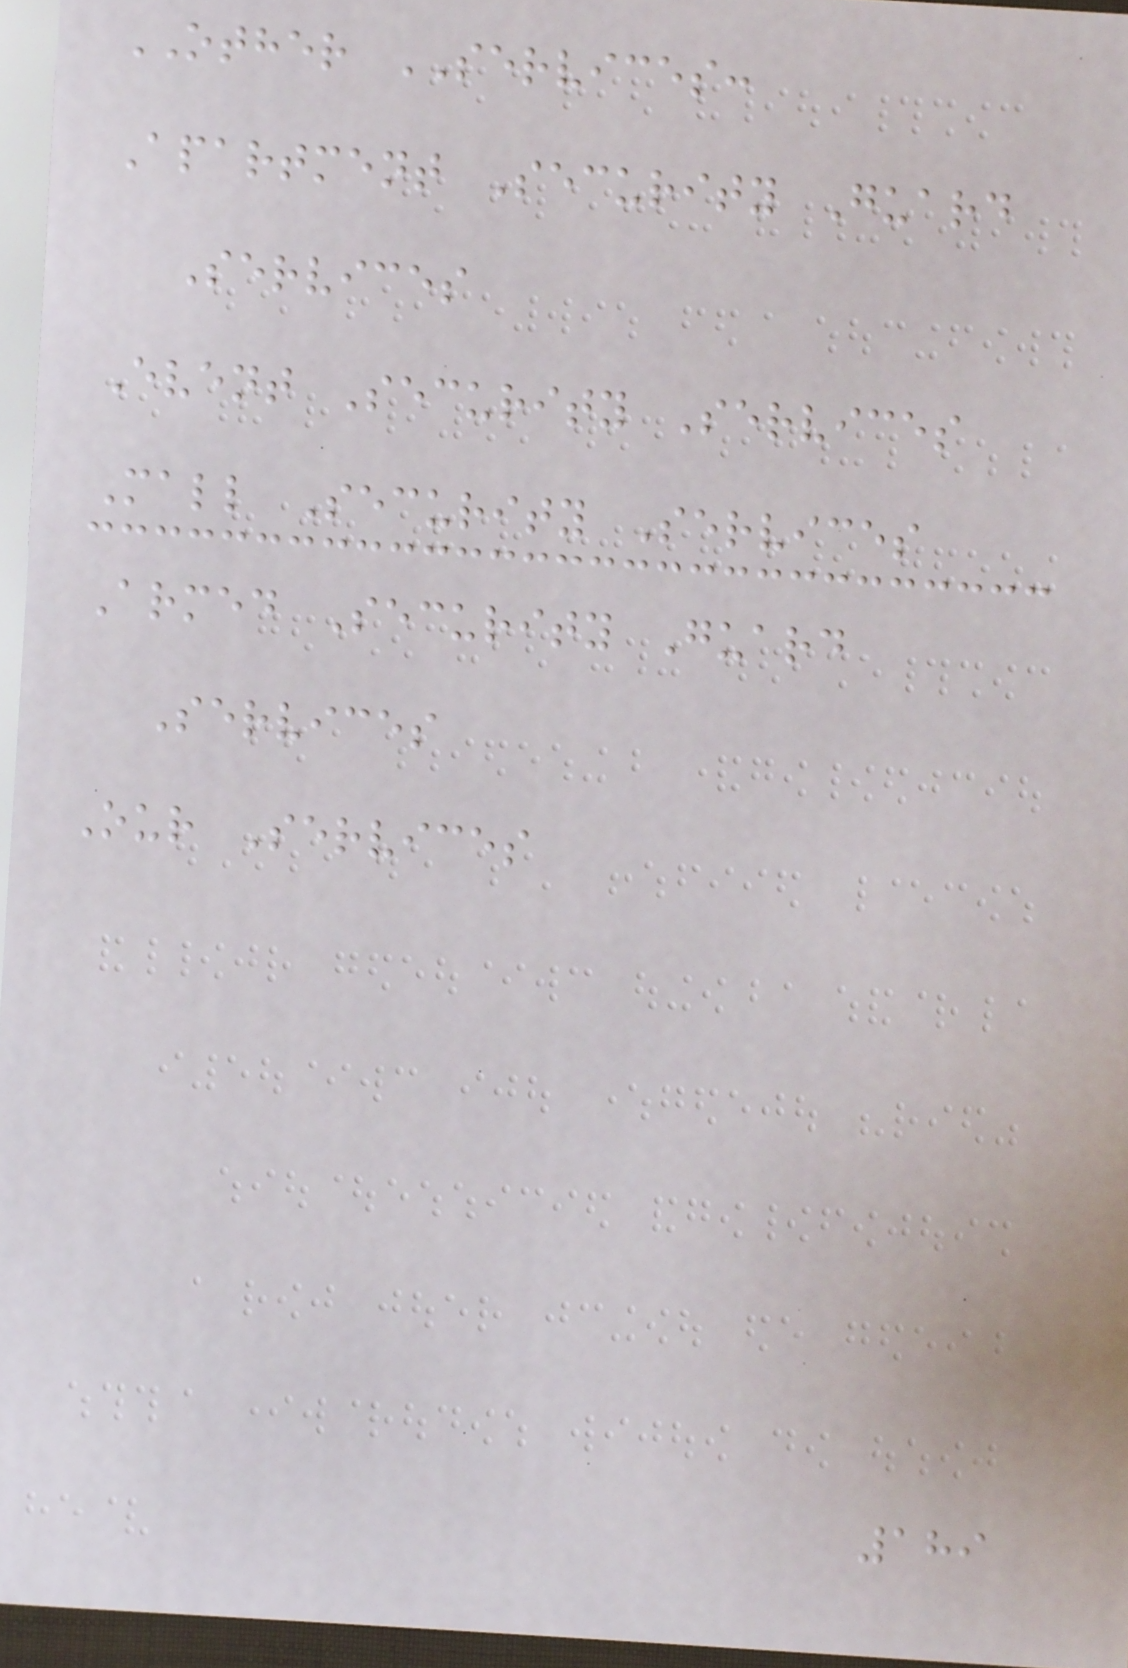OTHER SERVICES:
Apartment Security Guard
Services
Event Security Services
Mall Security Services
Armed Security Guard
Services
Our Services
189
